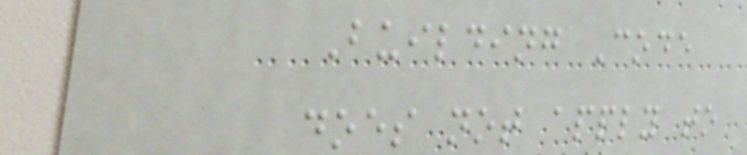Building Code
does not apply to
